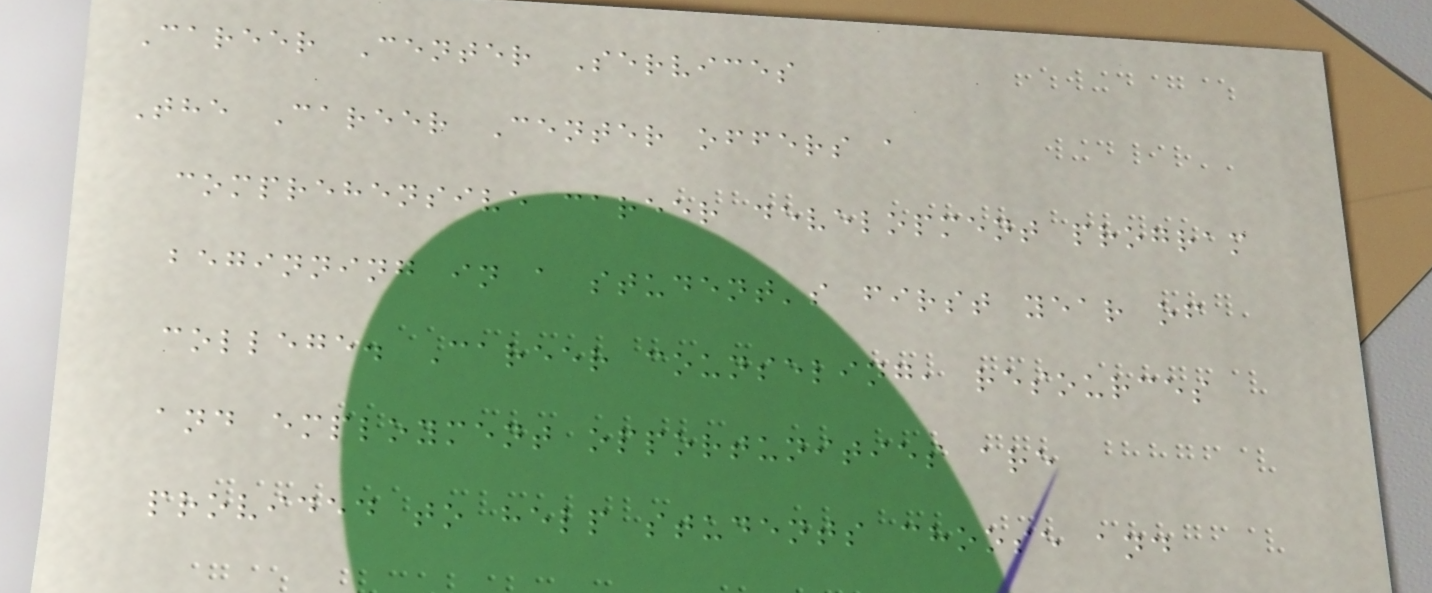Career Center Services
The Career Center offers a
comprehensive career development program
beginning in a student's first year of
college. Career counseling, resources
and employment opportunities are
provided to help students choose and
